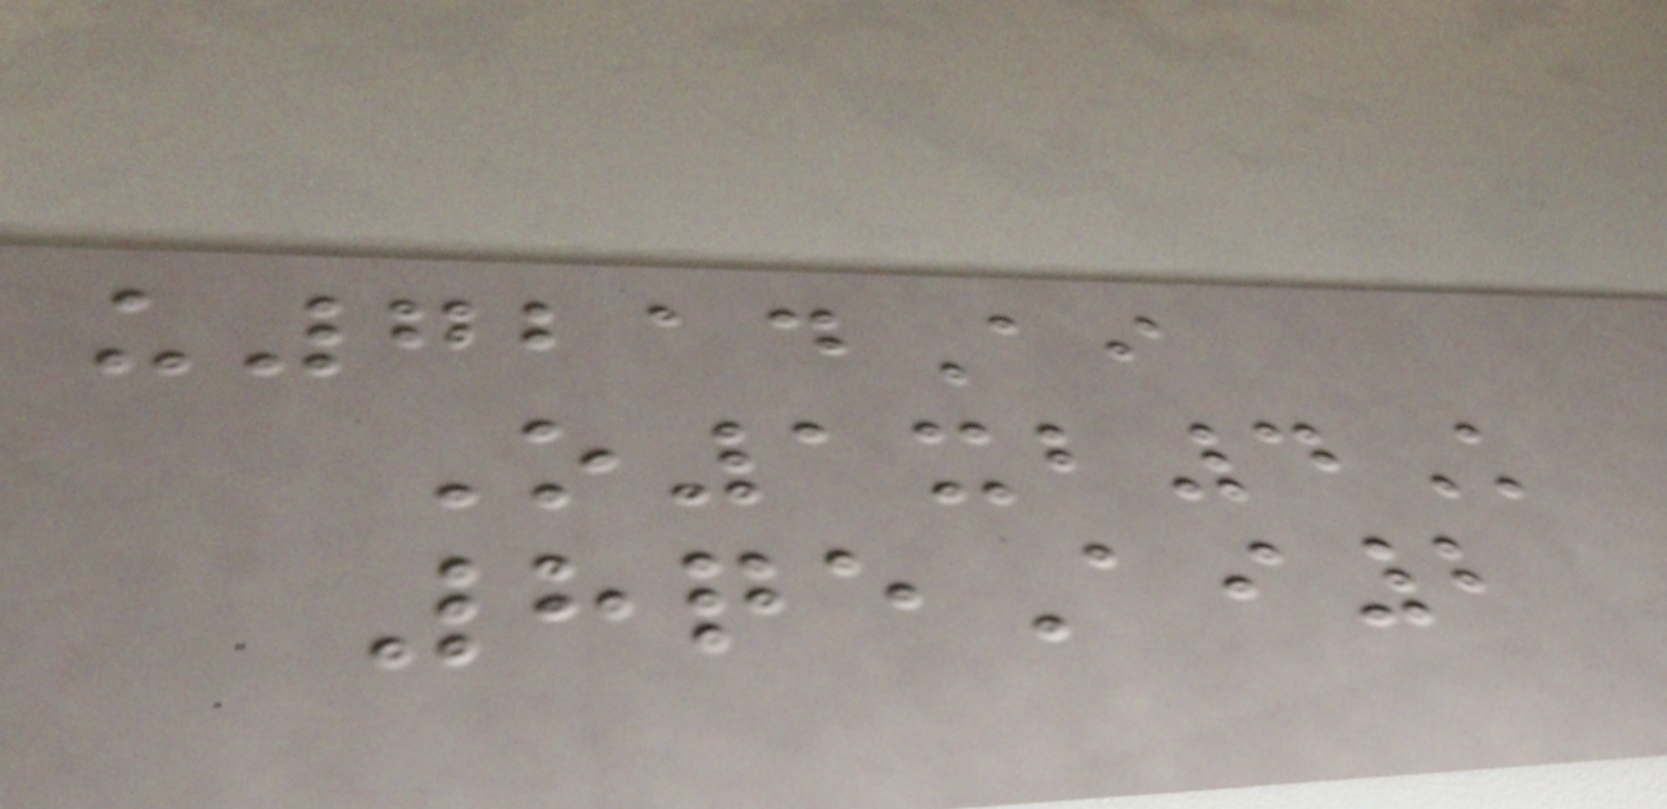u7214Ai
O1xb4K
8qeAi2
